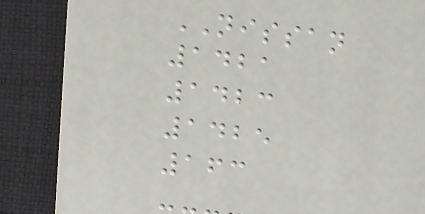NISSAN
1421
1423
1425
163
